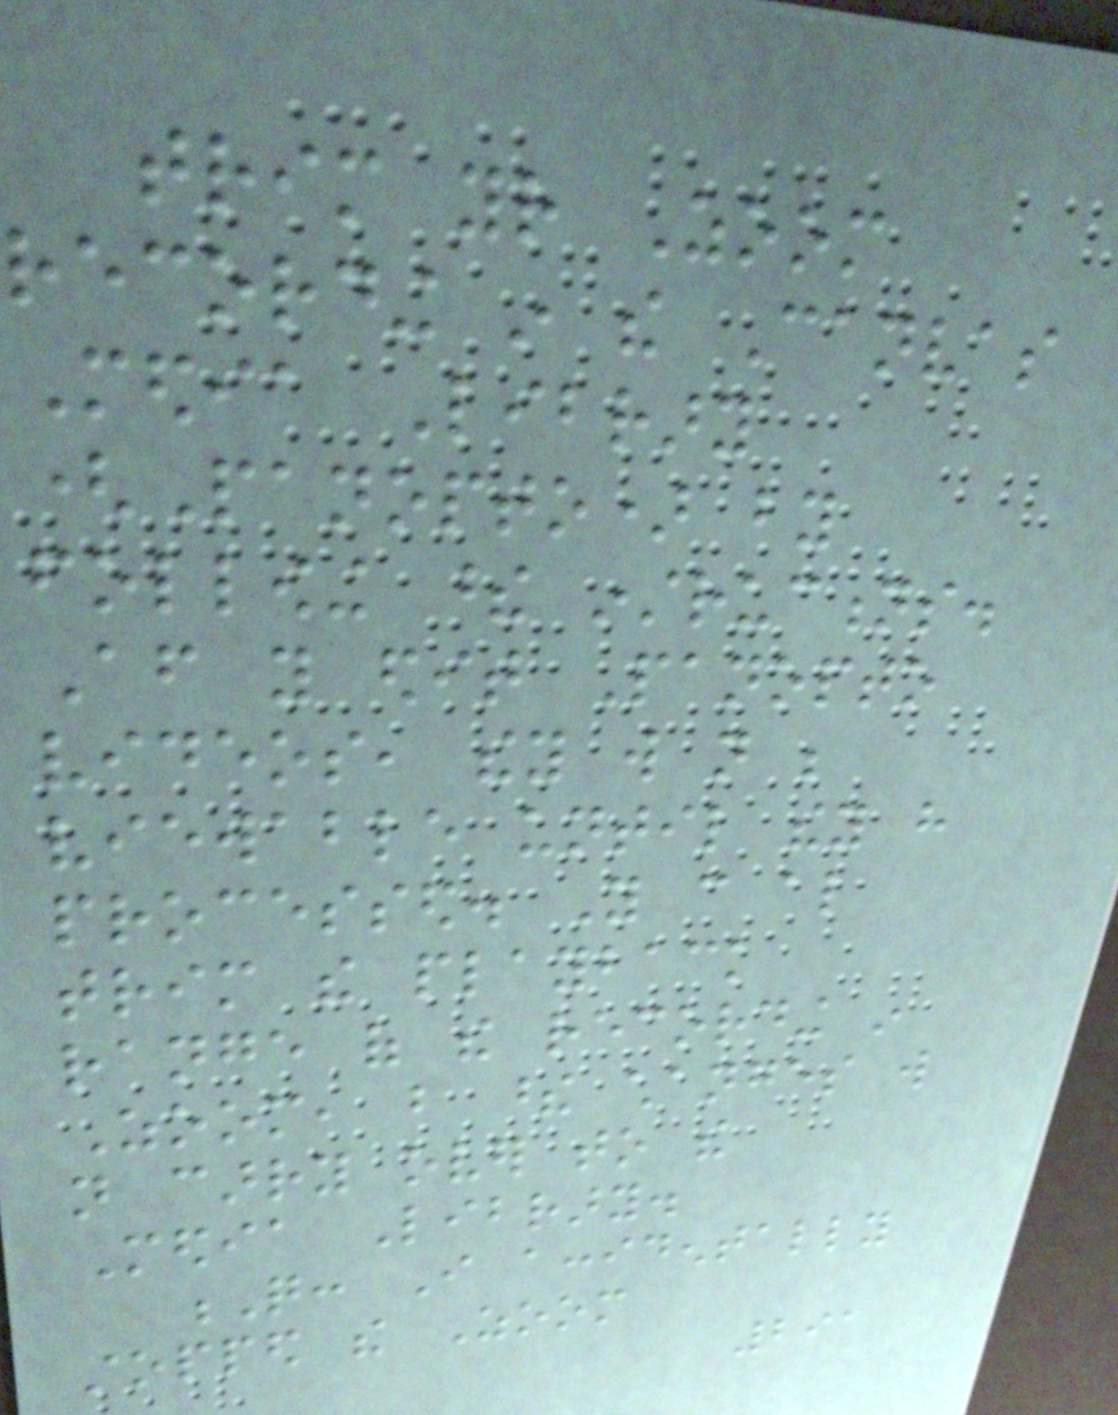trim your Zoom
recording in the Canvas
Media Library
(Panopto) by
following these instructions.
After you edit Panopto
videos, they will not be
viewable until they have
processed. You can also
trim the playback
range of the recording in
Zoom, but these changes will
not carry over to the
Media Library.
Q: I accidentally
stopped the Zoom
291
